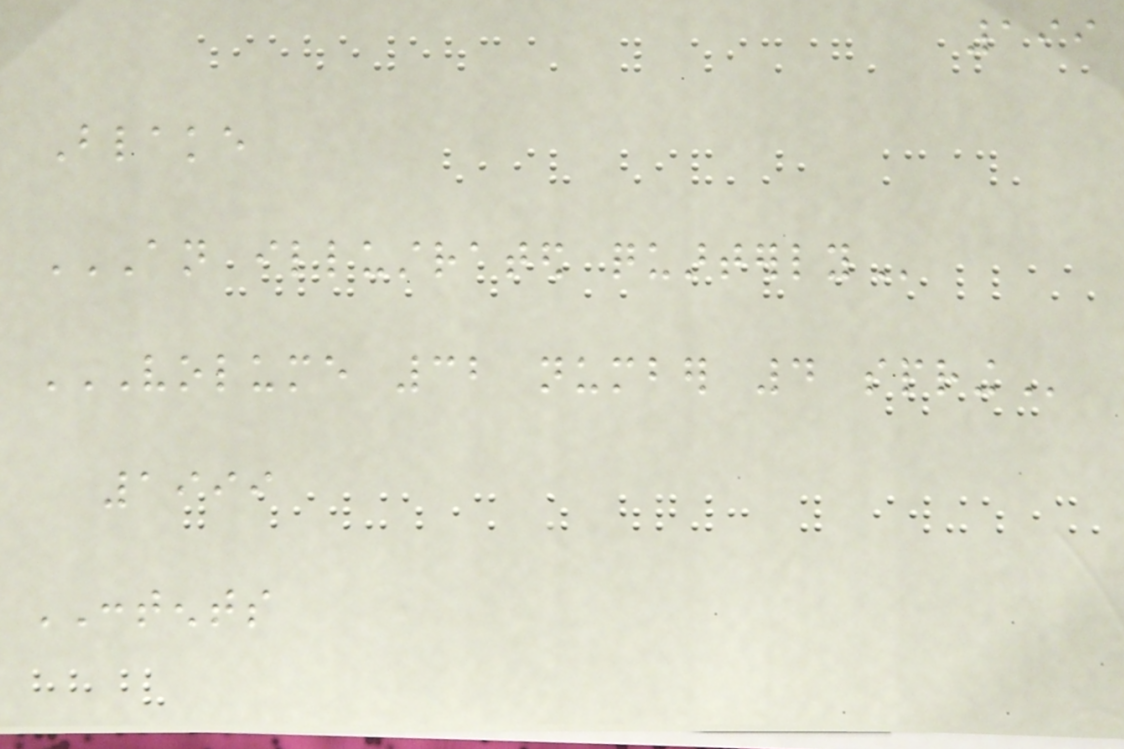199
Blake
AN ILLUSTRATED QUARTERLY
VOLUME 32 NUMBER 4 SPRING
1999
CONTENTS
